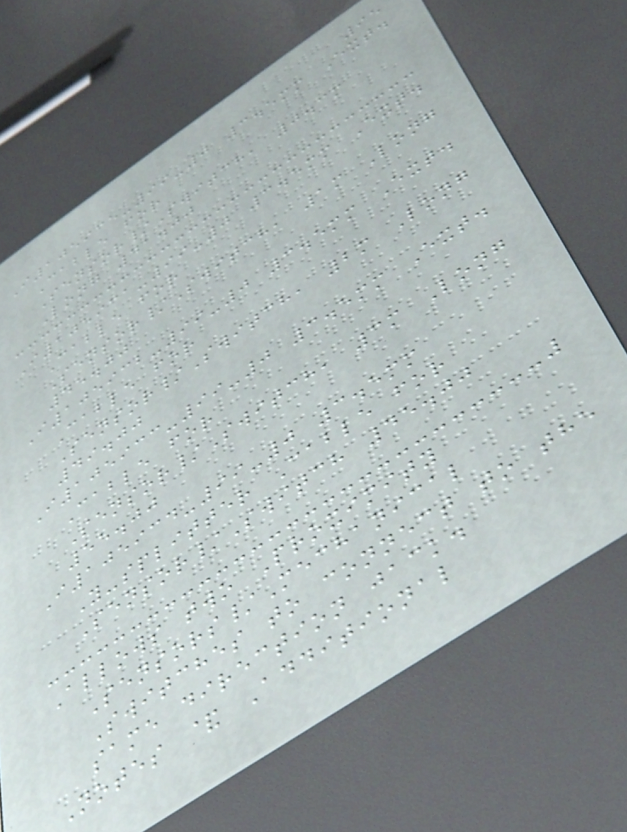95
I105935-99-0 3.5mm Ext.
Cable for
Sensor/Switch, 0.3m
Long 41.00
I105931-99-0 3.5mm Ext.
Cable for
Sensor/Switch, 1m Long
45.00
I105932-99-0 3.5mm Ext.
Cable for
Sensor/Switch, 2m Long
49.00
I105933-99-0 3.5mm Ext.
Cable for
Sensor/Switch, 3m Long
55.00
I105934-99-0 3.5mm
Y-splitter Cable for
Sensor/Switch 45.00
Allows two Proximity
Sensors/Mechanical
Switches to connect to the
same direction jack.
Notes & Additional
